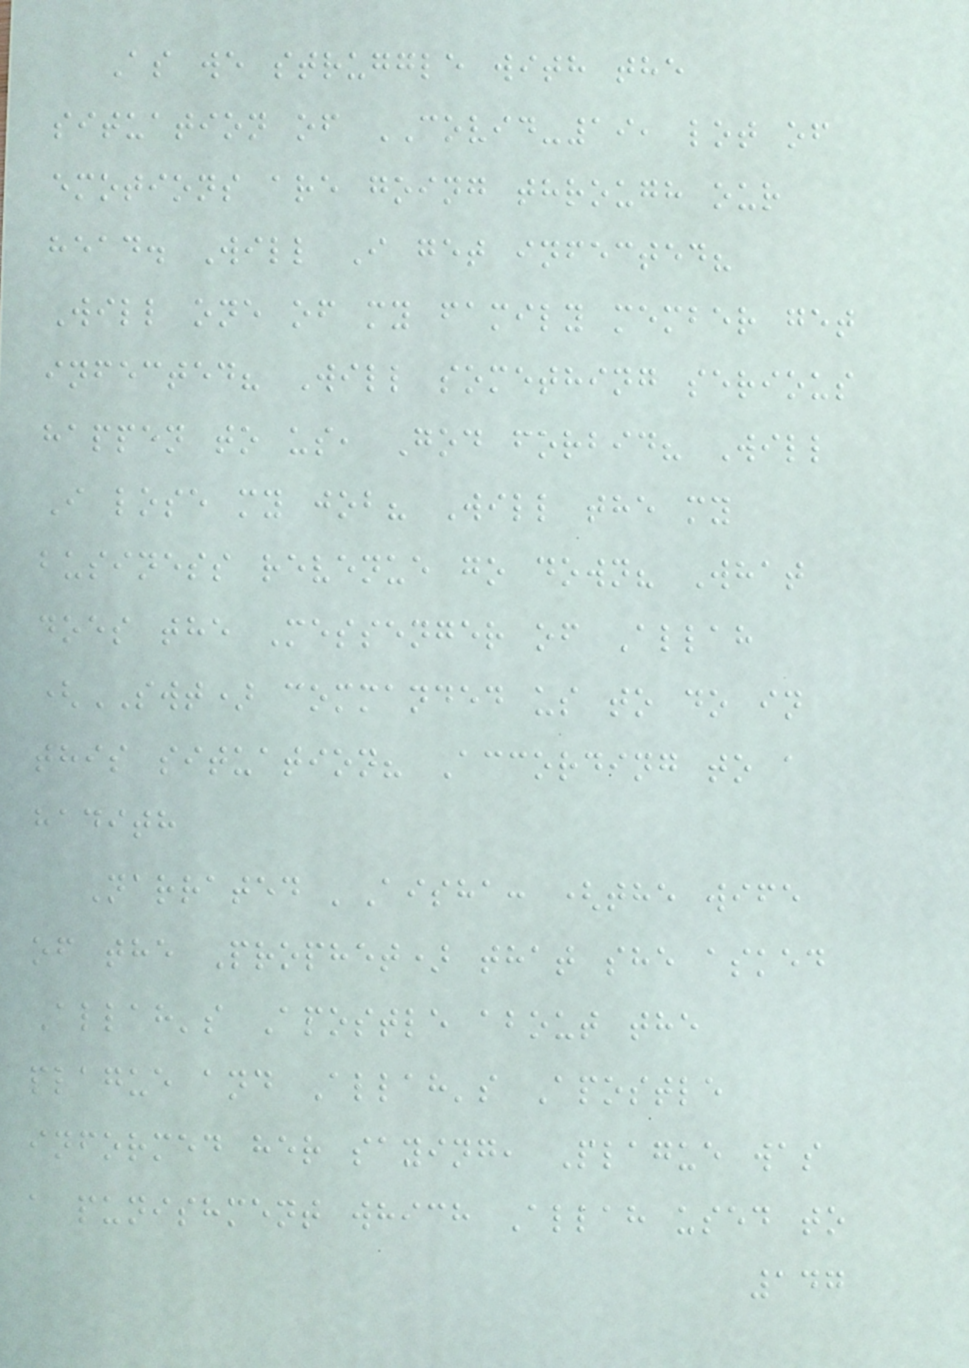As we struggle with the
situation of COVID-19, lot of
emotions are going through our
head. Will I get infected?
Will one of my family member get
infected? Will something serious
happen to us, God forbid? Will
I lose my job? Will the my
business revenue go down? What
does the Messenger of Allah
(SWT) commanded us to do in
this situation? According to a
hadith
Narrated 'Aisha: (the wife
of the Prophet) that she asked
Allah's Apostle about the
plague and Allah's Apostle
informed her saying, Plague was
a punishment which Allah used to
147
